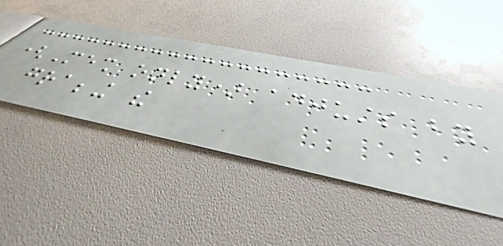(Mesh only) adjusts by
grabbing the
